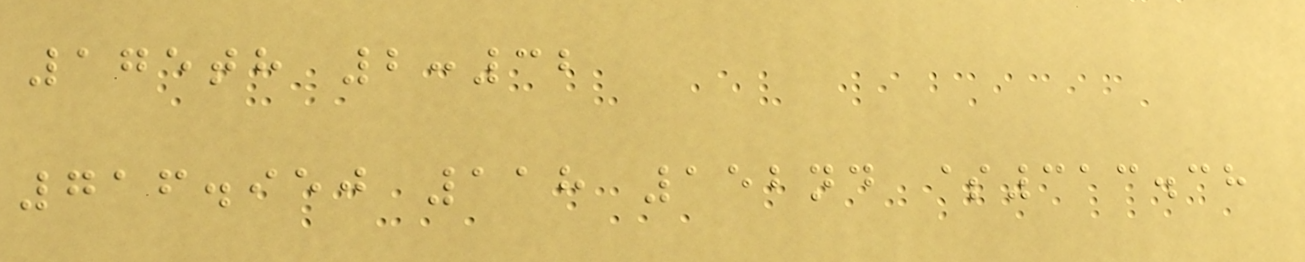175th 2:32
716.950 118 152nd $313.38
